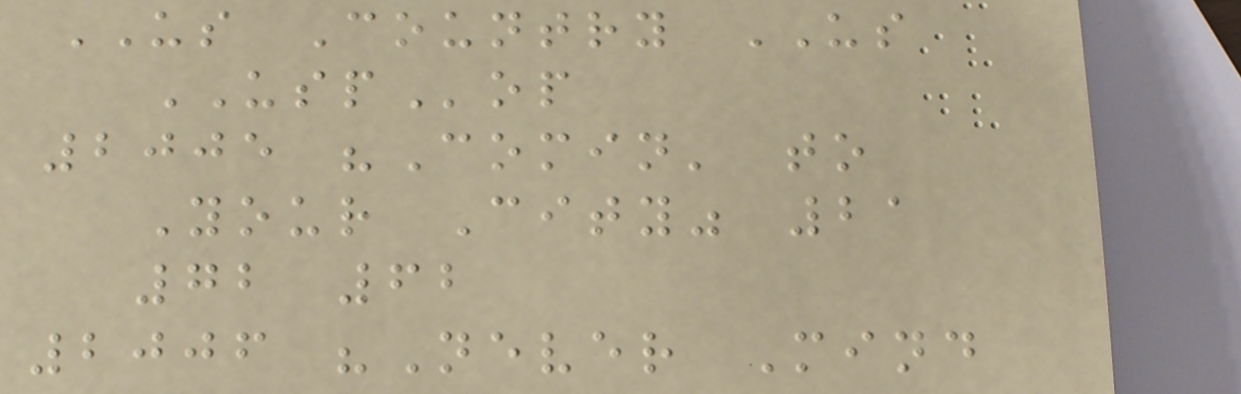US Country US
USPop
2005 "Comin' to
Your City" 21
72 62
2006 "Never Mind
